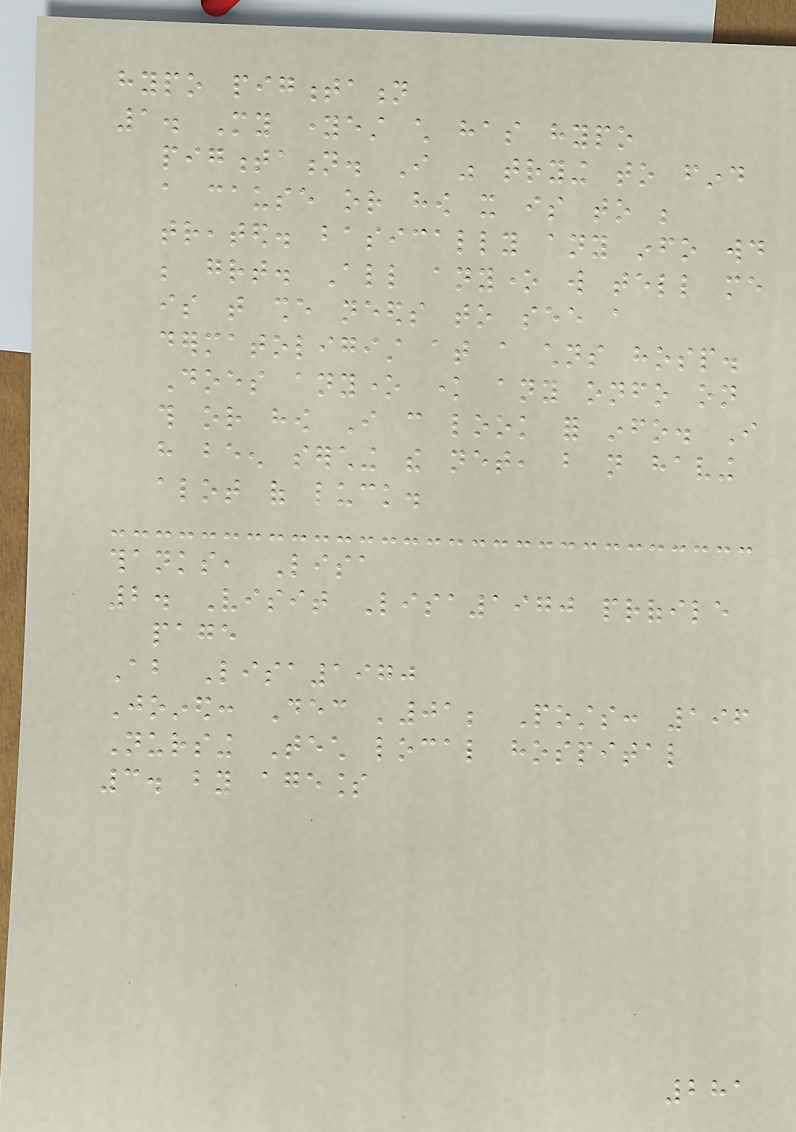hypo pigmentation
1. My youngest child has hypo
pigmentation. I was trying to find
a cause or how it is to be
treated. basically any info would
be great. All anyone will tell me
is that she needs to see a
dermatoligist at a childrens hosp.
Does anyone know any onfo on
this or how I can look for info. I
have been serching the net, but not having
alot of luck.
thanks, Lisa
2. Visit Lisa1970 profile
page
About Lisa1970
Joined: Dec '01; Posts: 196
Nursing Tech local hospital
3. by ageless
281
